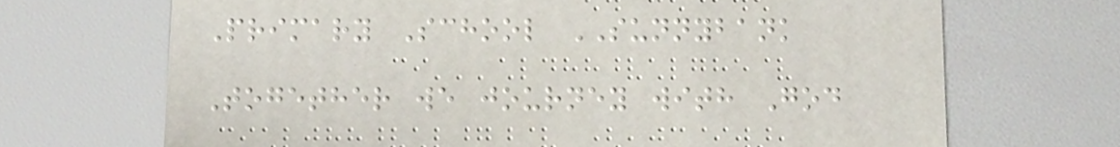Primary School SUNNYBANK
Together we journey with God
